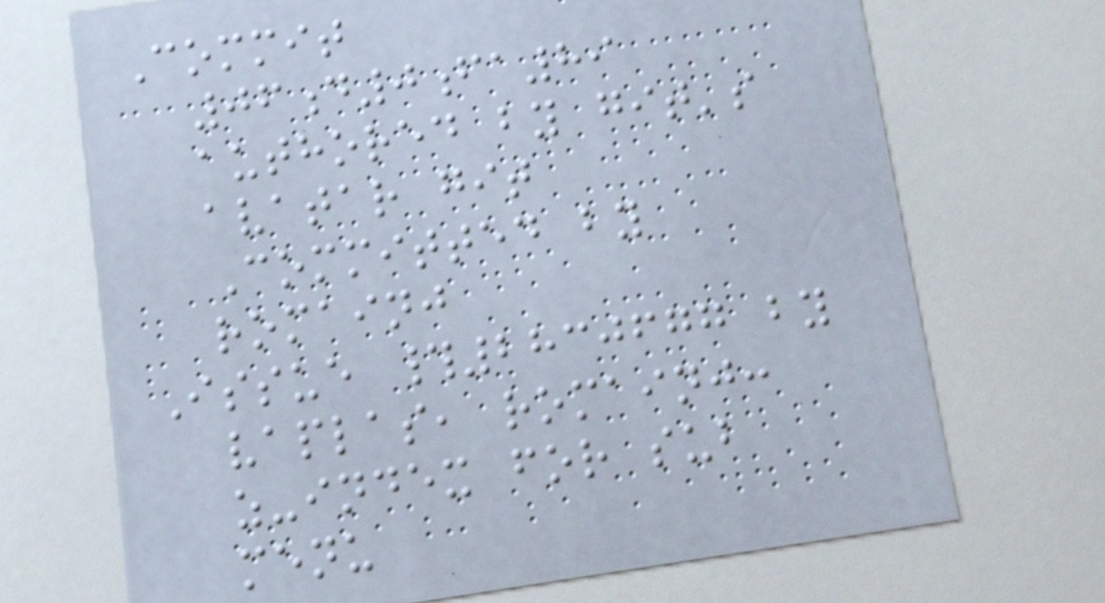Commit
06d0fa89
authored by git's
avatar git
Committed by
romainj
Issue #2830677 by
vaplas, romainj:
z-index for sub
menu
